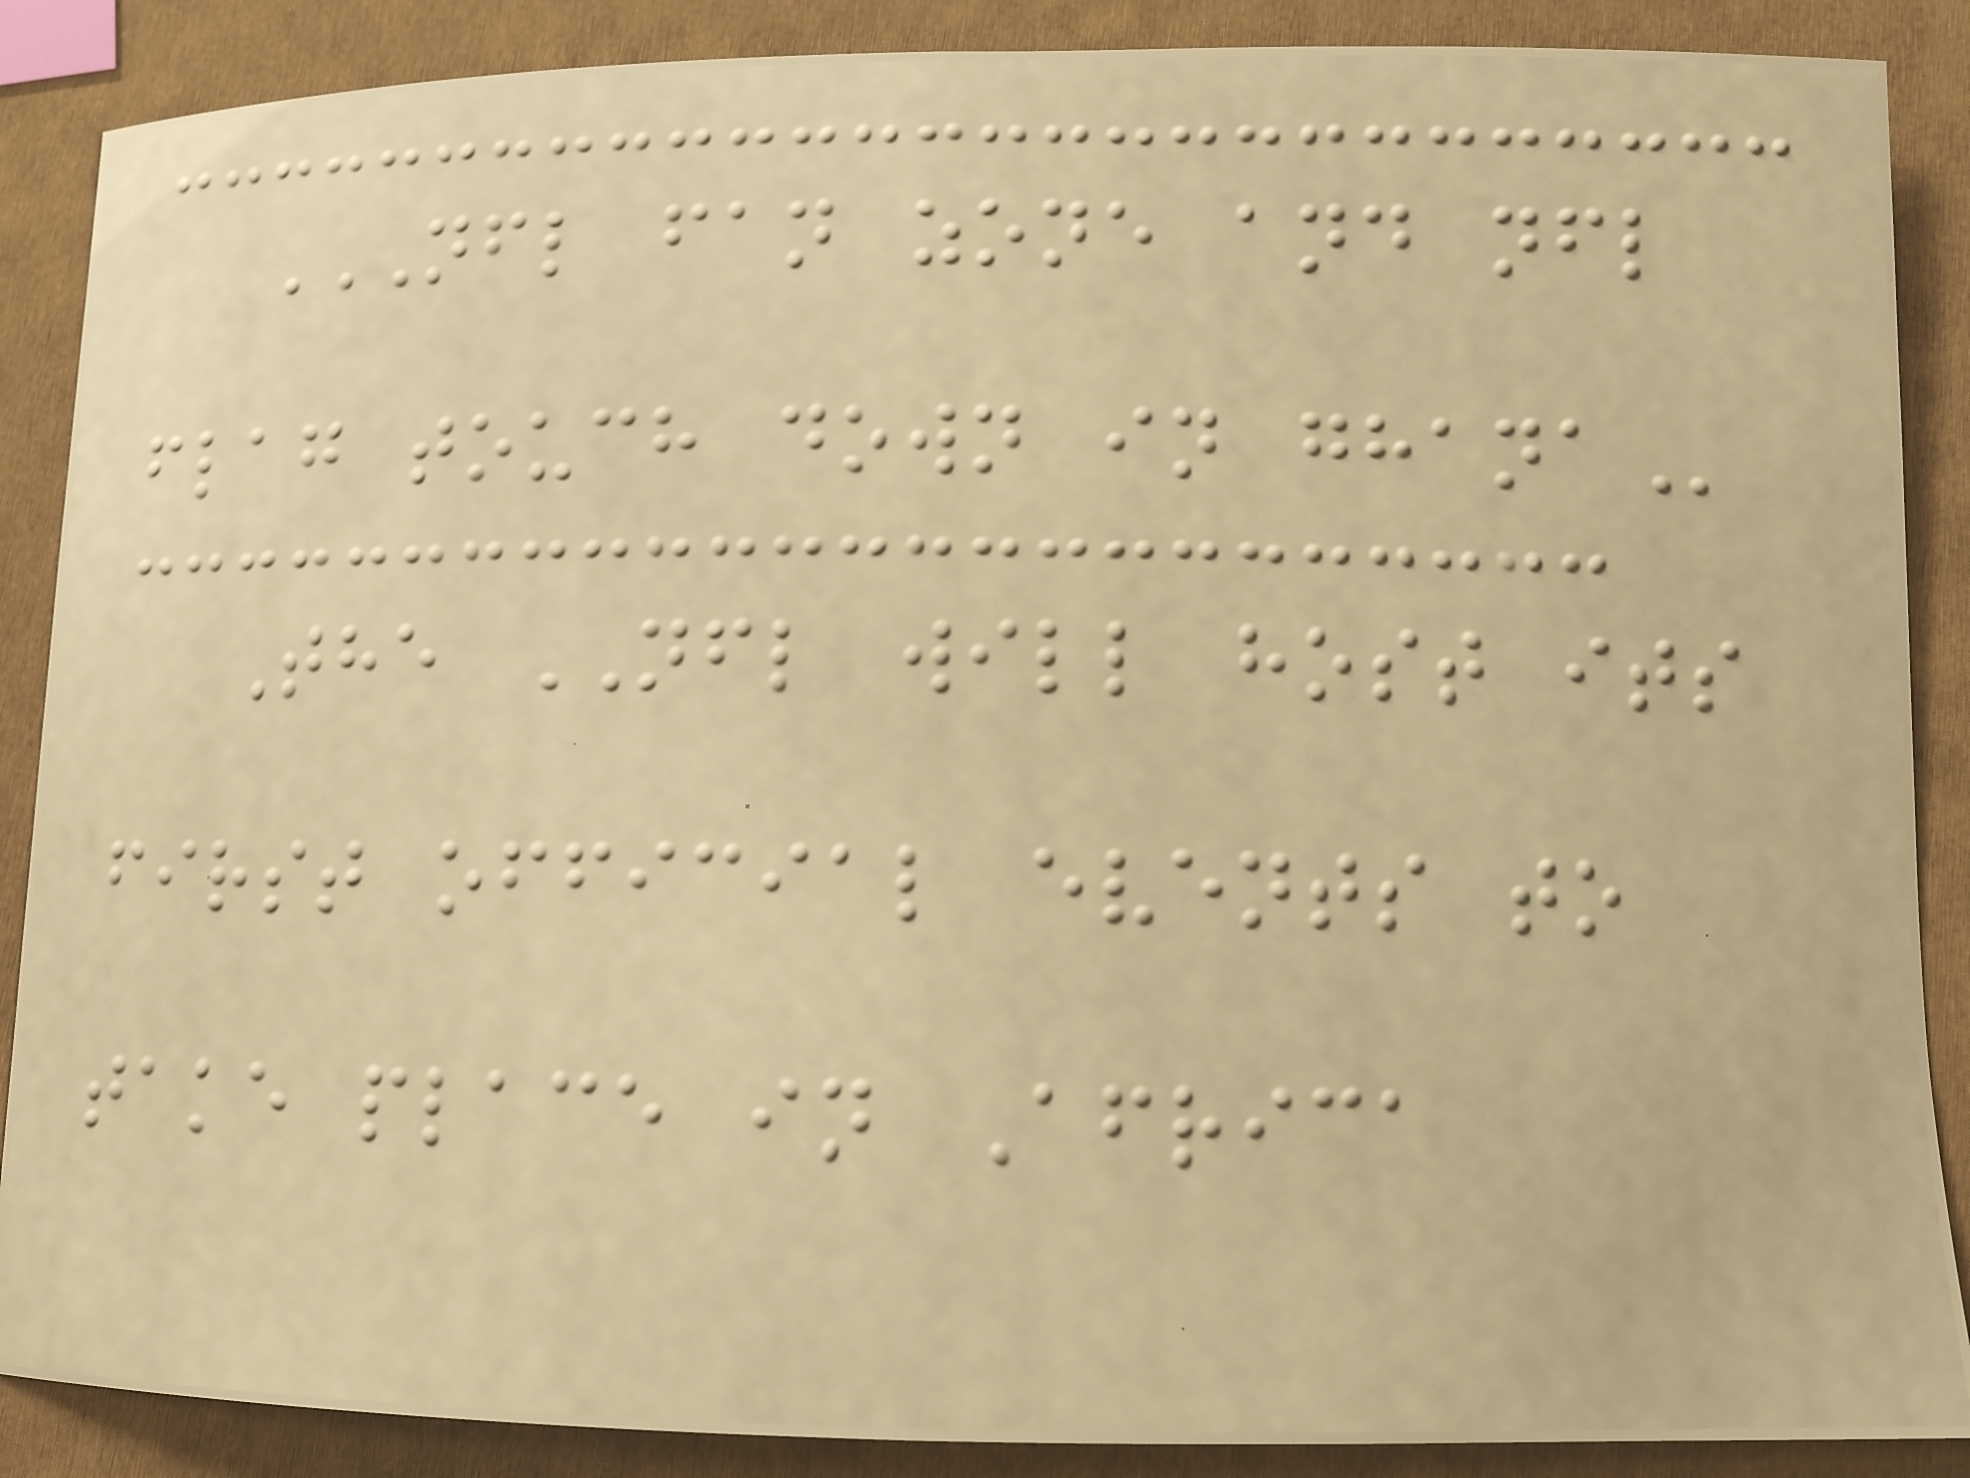NFL FAN ZONE AND NFL
FLAG TOUCH DOWN IN GHANA
The NFL will host its
first official events to
take place in Africa
